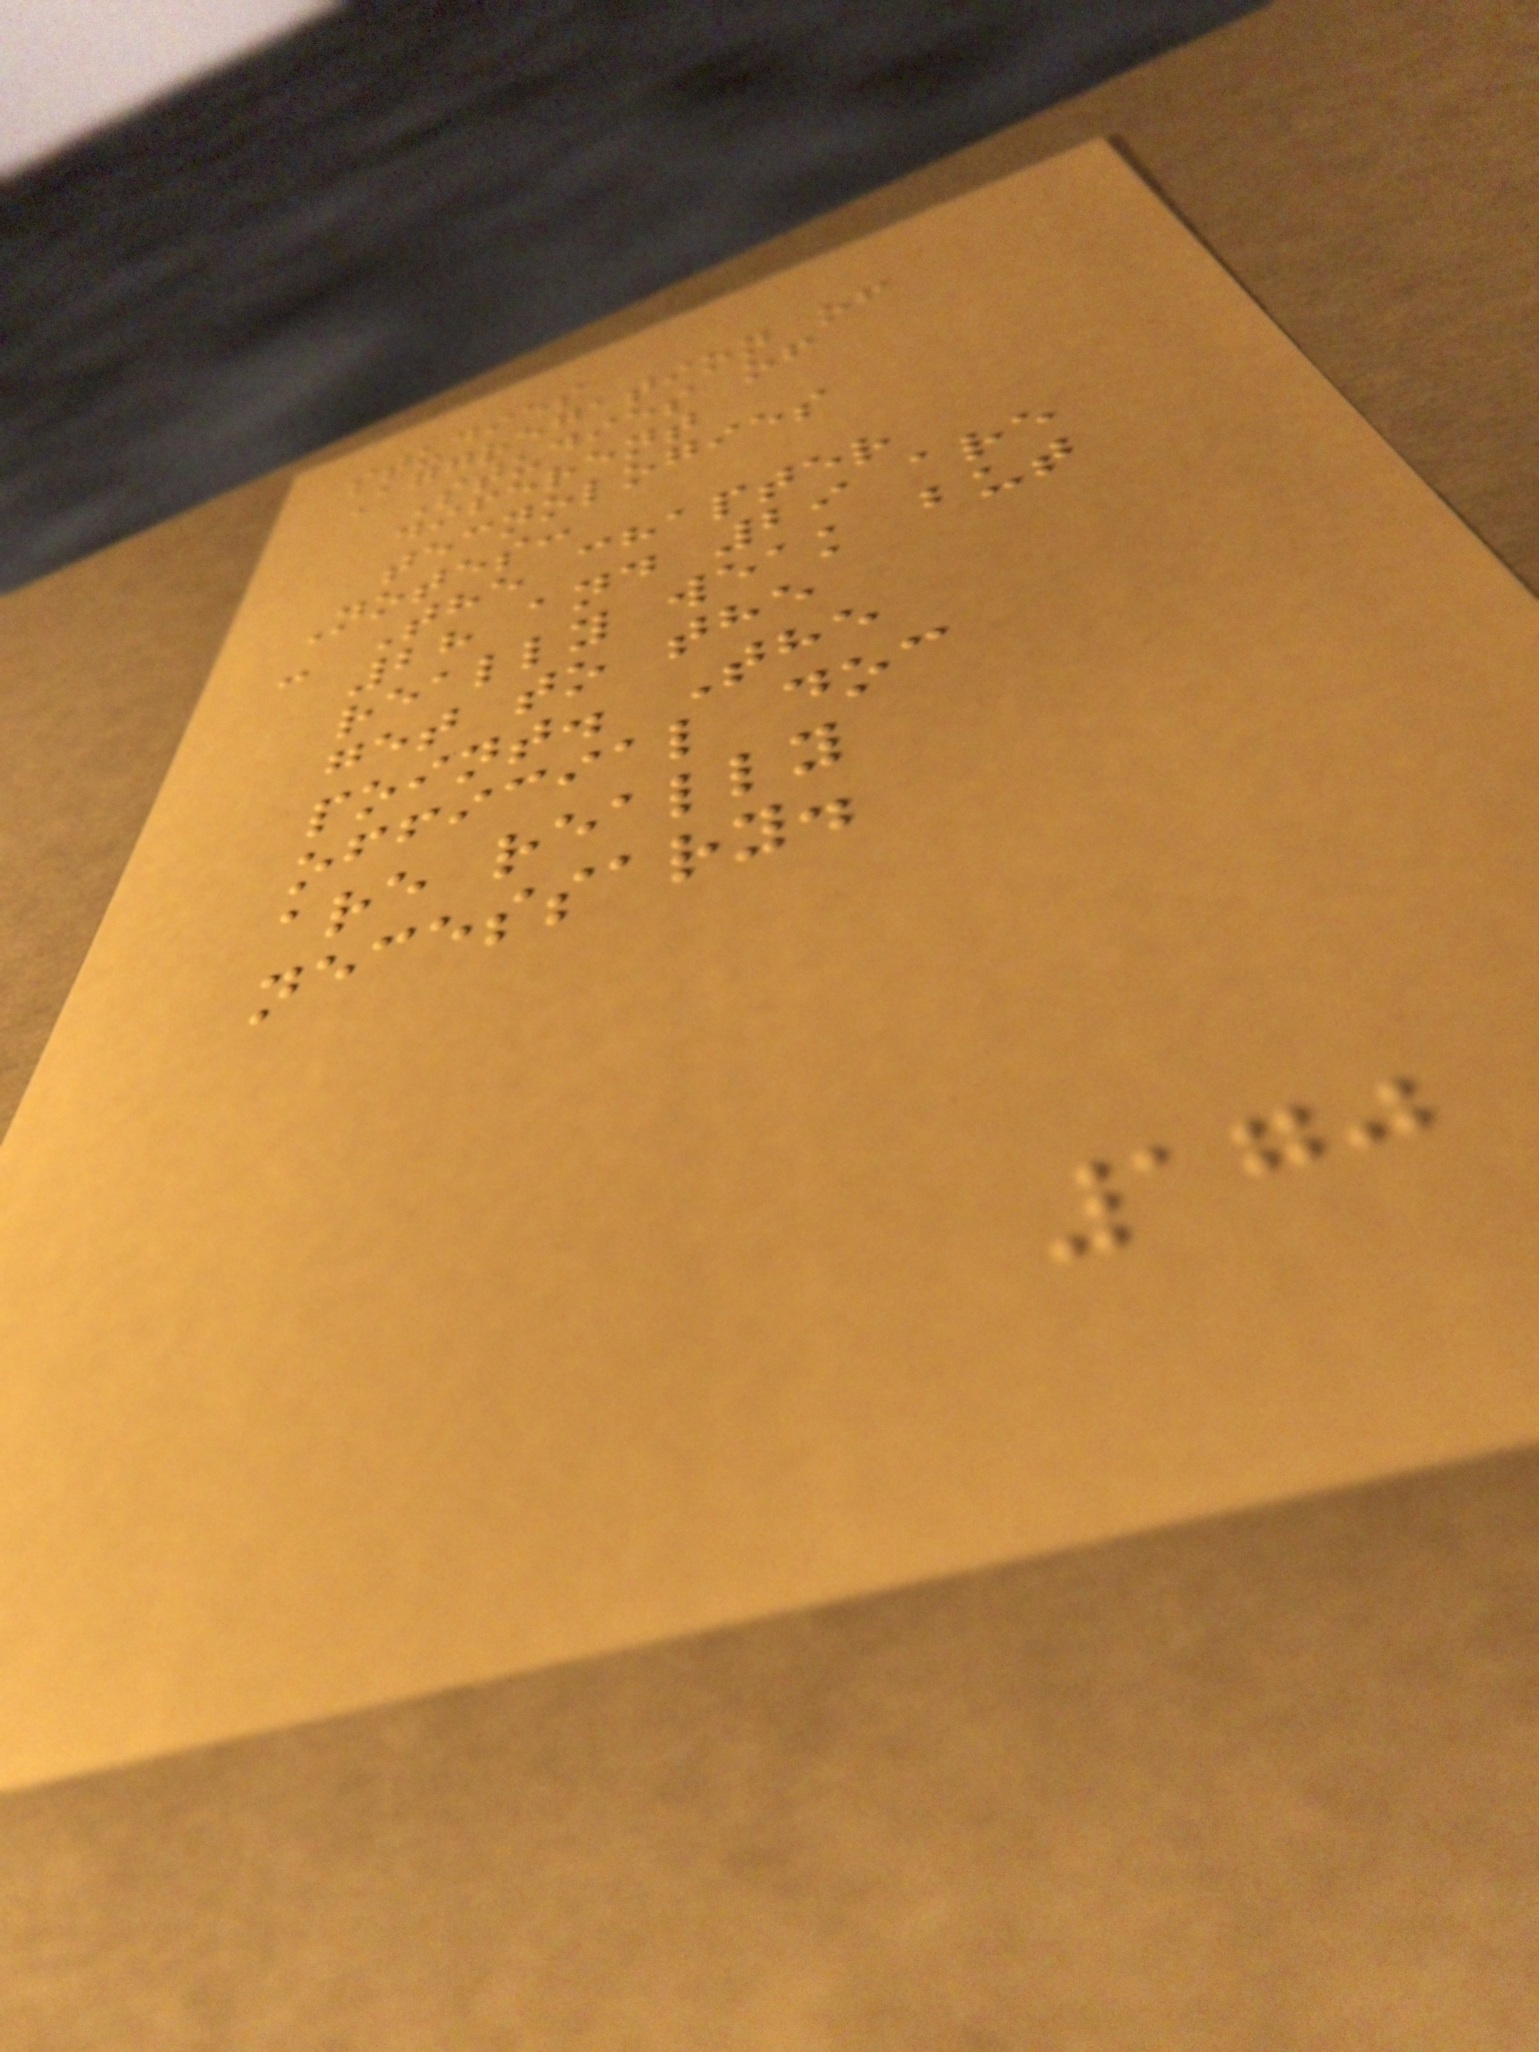studies
Aggregation of
Studies of
diferent
tecnologies
Notes:
- The chapter
28 and 29 are
really weak but
get to the
point. The
official doc
are really
necessary.
170
